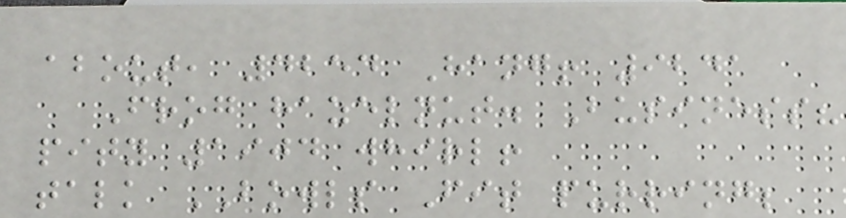about, 4254 Hang! 9241
Frog hazelnut. Business?
pity 1904 whirl!
talk BOWLS Fit purring;
